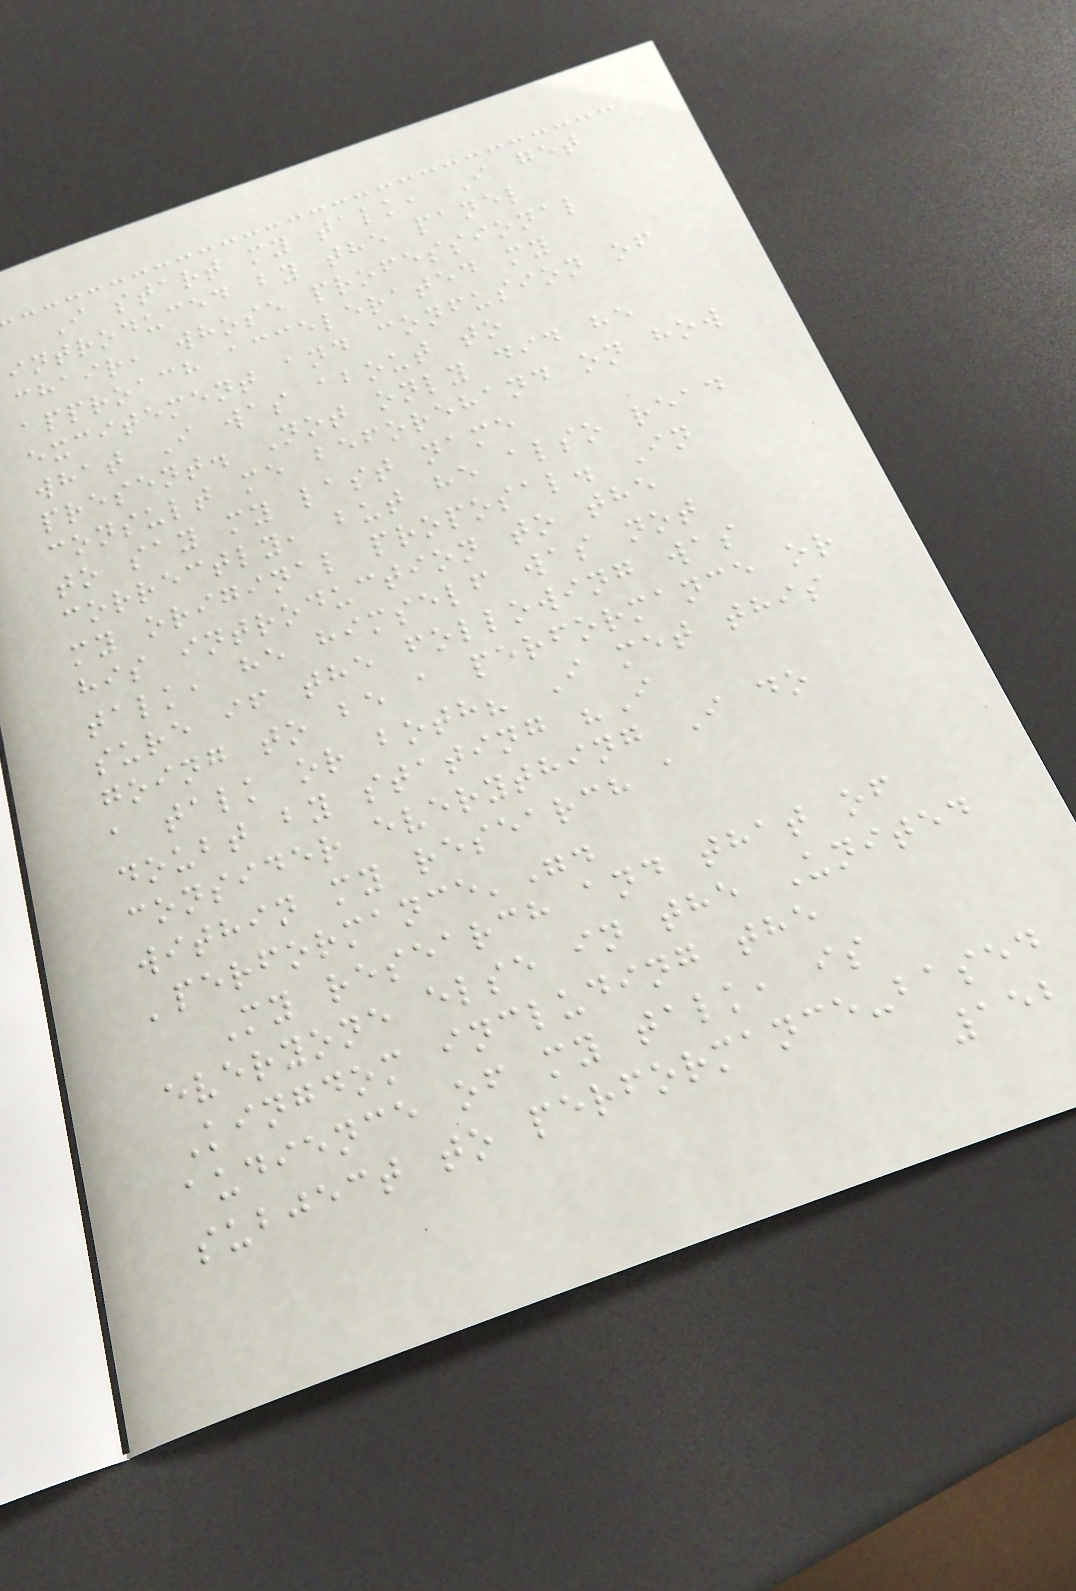I start my talk, I get
introduced by the panel
chair, whose professional
approach accelerated my
excitement and confusion of
what I was about to
present. Not only did he
consult me beforehand on how
to say my last name
correctly, but he also read
my original proposal. In
his introduction to the
talk, he himself was not
sure if the following was
going to be a performance or
a talk or both? I met this
doubt by stating "I
consider everything I do
within my research a
'performance'".
My research and that of
everyone else in the United
Kingdom including the
audience of my talk, is
subject to performance-based
152
